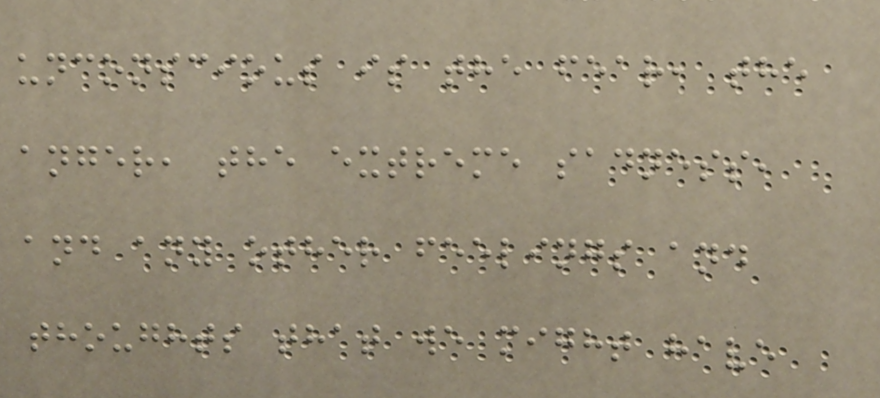unconscious is the fear, the
anger, the extreme sadness,
and any other feelings and
thoughts that we might have
